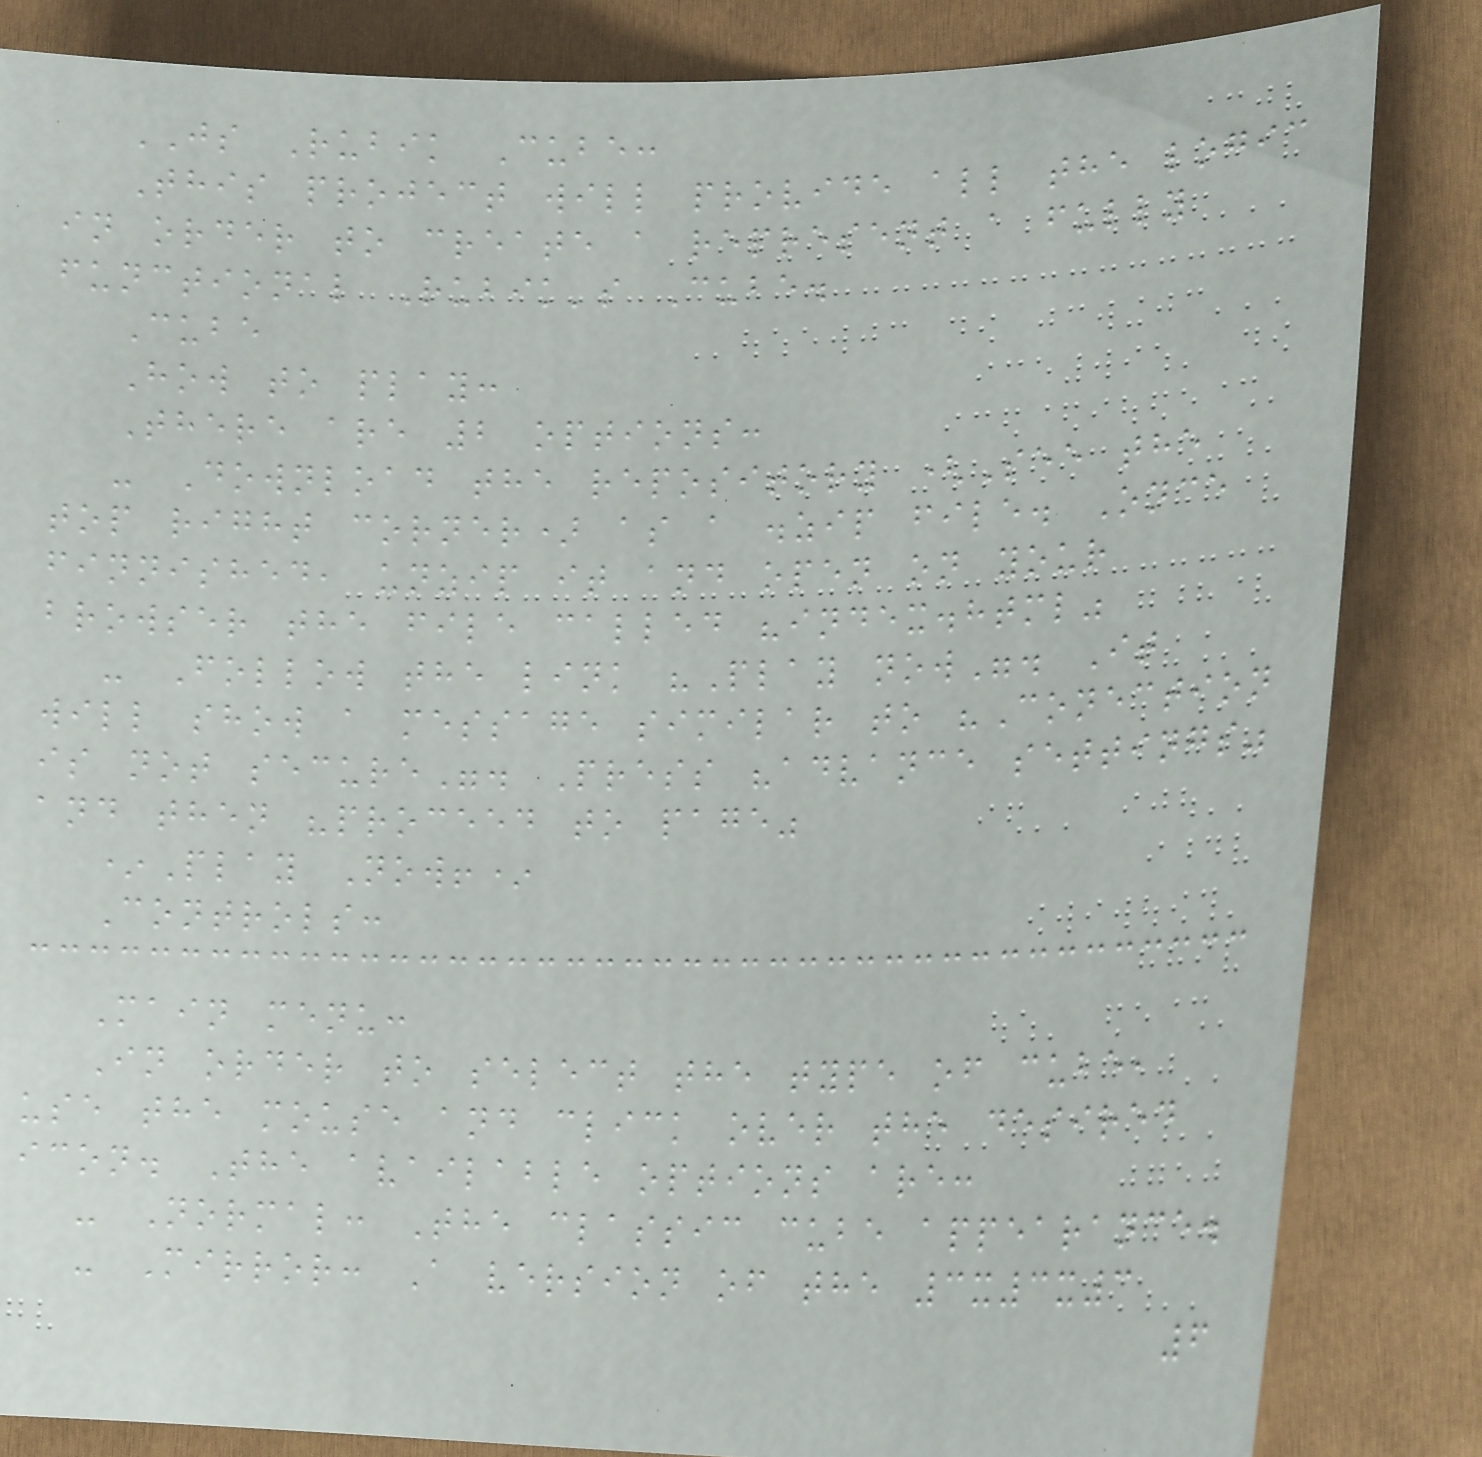JS Rubik Cube:
This project will provide all the logic
in order to create a represent a fully
functional Rubik's Cube.
Cube
How to play:
There are 2 options:
- Download the repository (See the
top right corner) as a .zip file. Once
finnished, unzip it and open on your
browser the file called "index.html"
- Follow the link "Play now". It
will show a message similar to "Conection
is not secure". Press "advance settings"
and then "proceed to page"
*Play Now!*
Controls:
Main menu:
In order to select the type of cube,
use the mouse and click over the desired
icon. The available options are:
- Normal: The classic cube appearance.
- Mirror: A version of the 3x3x3
6
